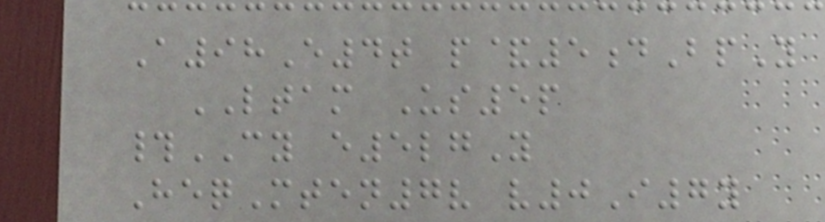A98E4t p&5dBpY
LTAM Us5p
#CY e5lgY
HeqMten7v v0I7y
